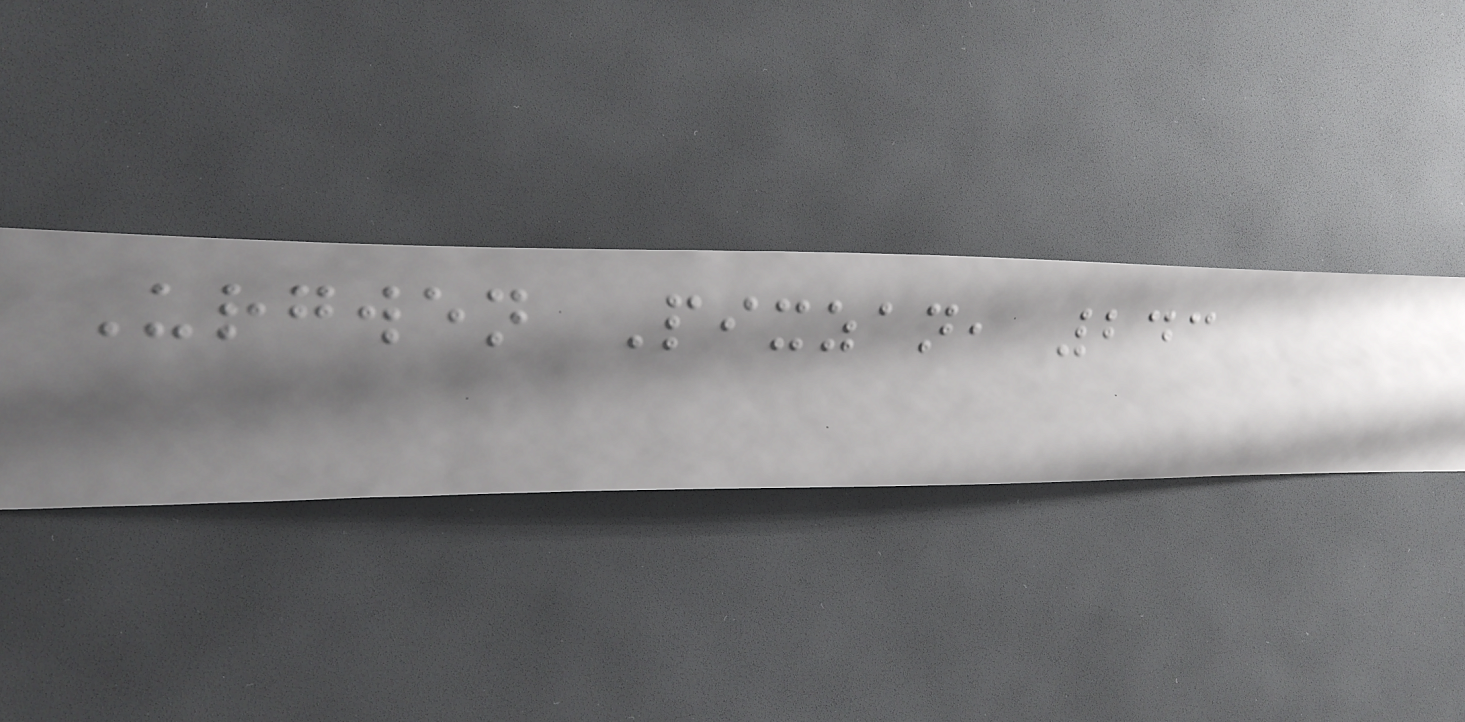Urgwen Pixzan, 243
